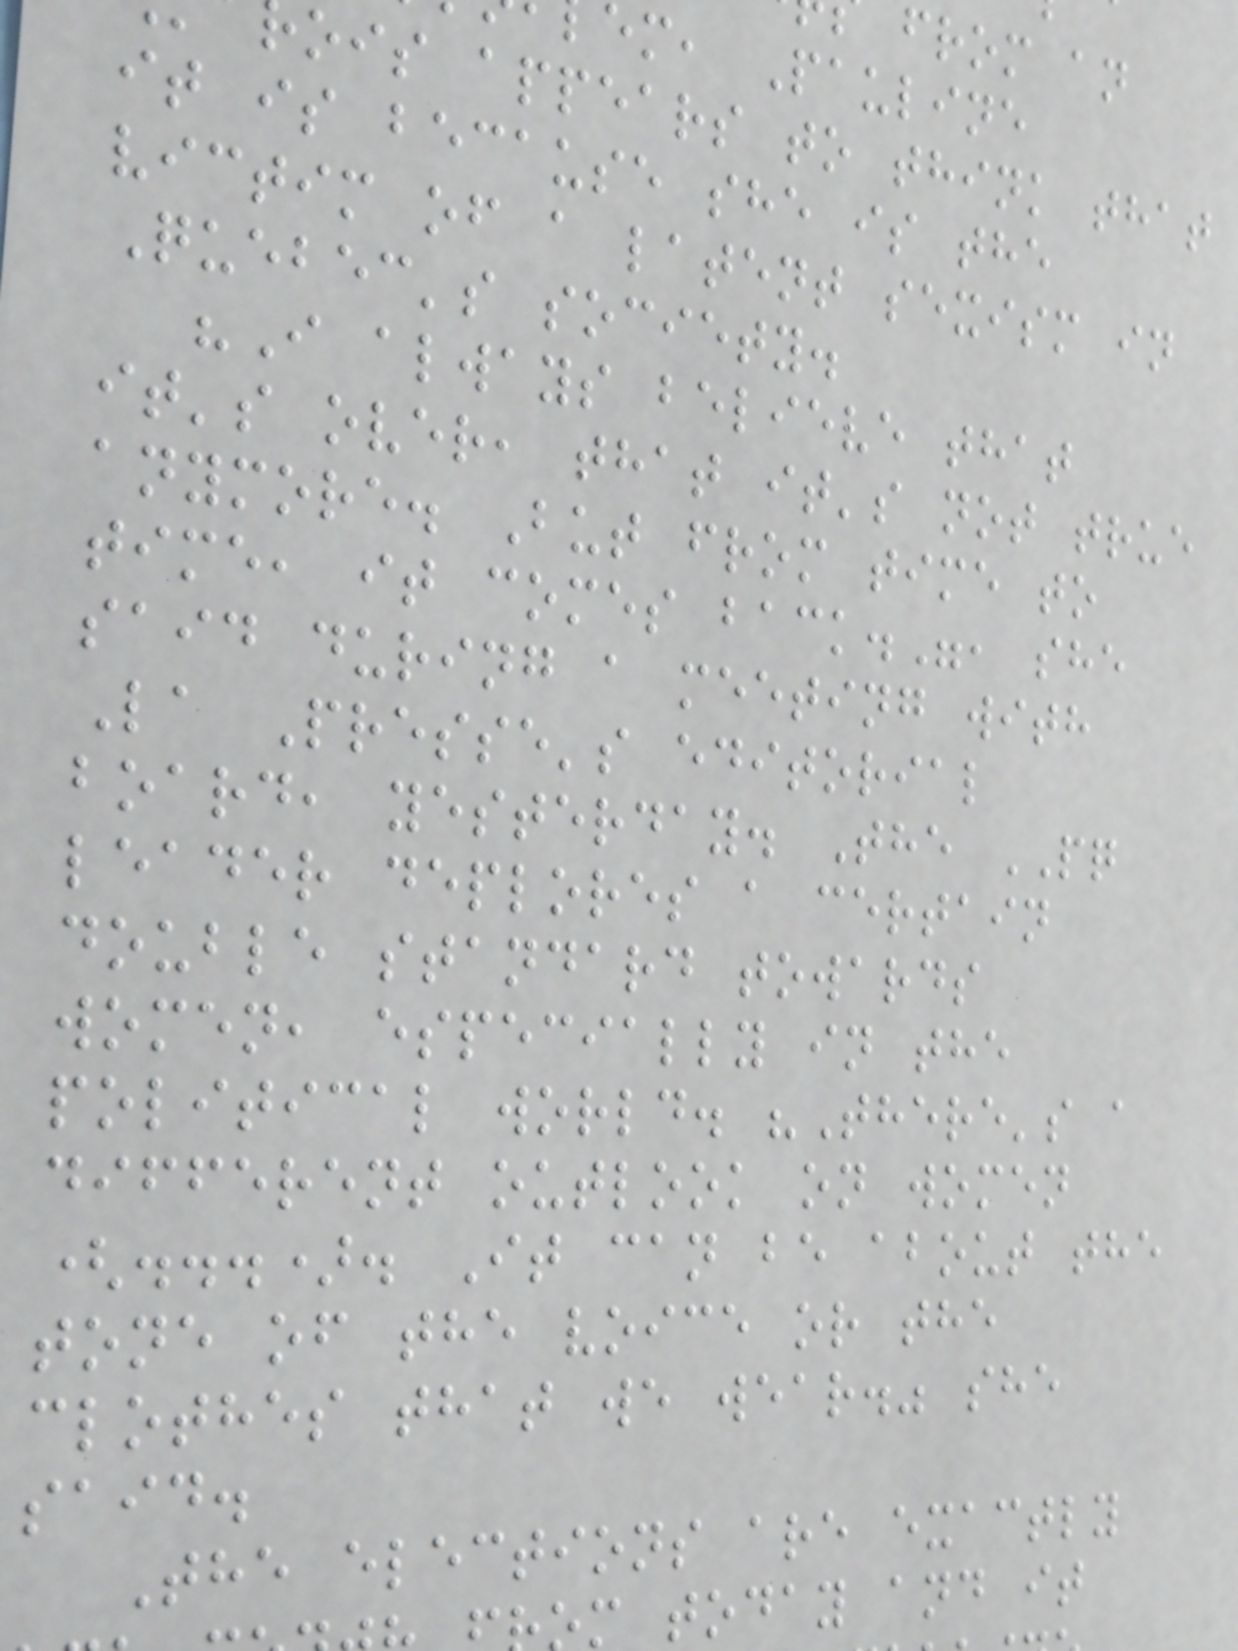from an
em, Pauline
ois appears to think that
it is because she is the
victim of a latent sexism in
Quebec's society.
"I always believe that
it's over, that it's not true
anymore. But from time to
time, it comes back.", she
said during a meeting with
La Presse's editorial
board, yesterday. The PQ
leader deplores a certain
double standard towards
women, especially in the
political world. "There's a
different outlook on women
(...). It can be about the
tone of the voice or the
clothes that we wear." she
said.
The elections are exactly
m today and it
